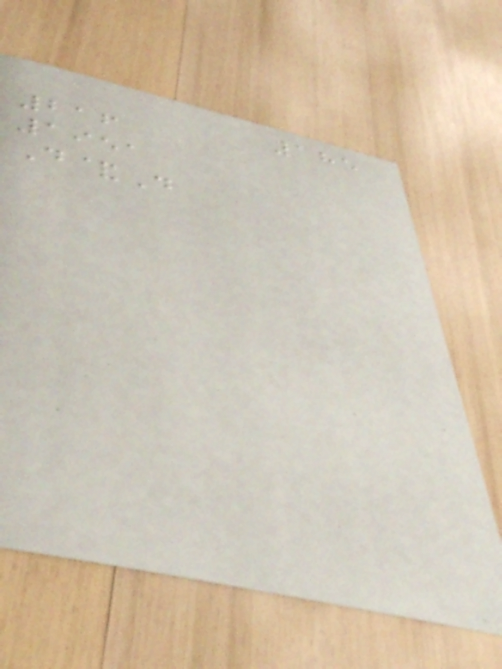185
216
1951
D&D
